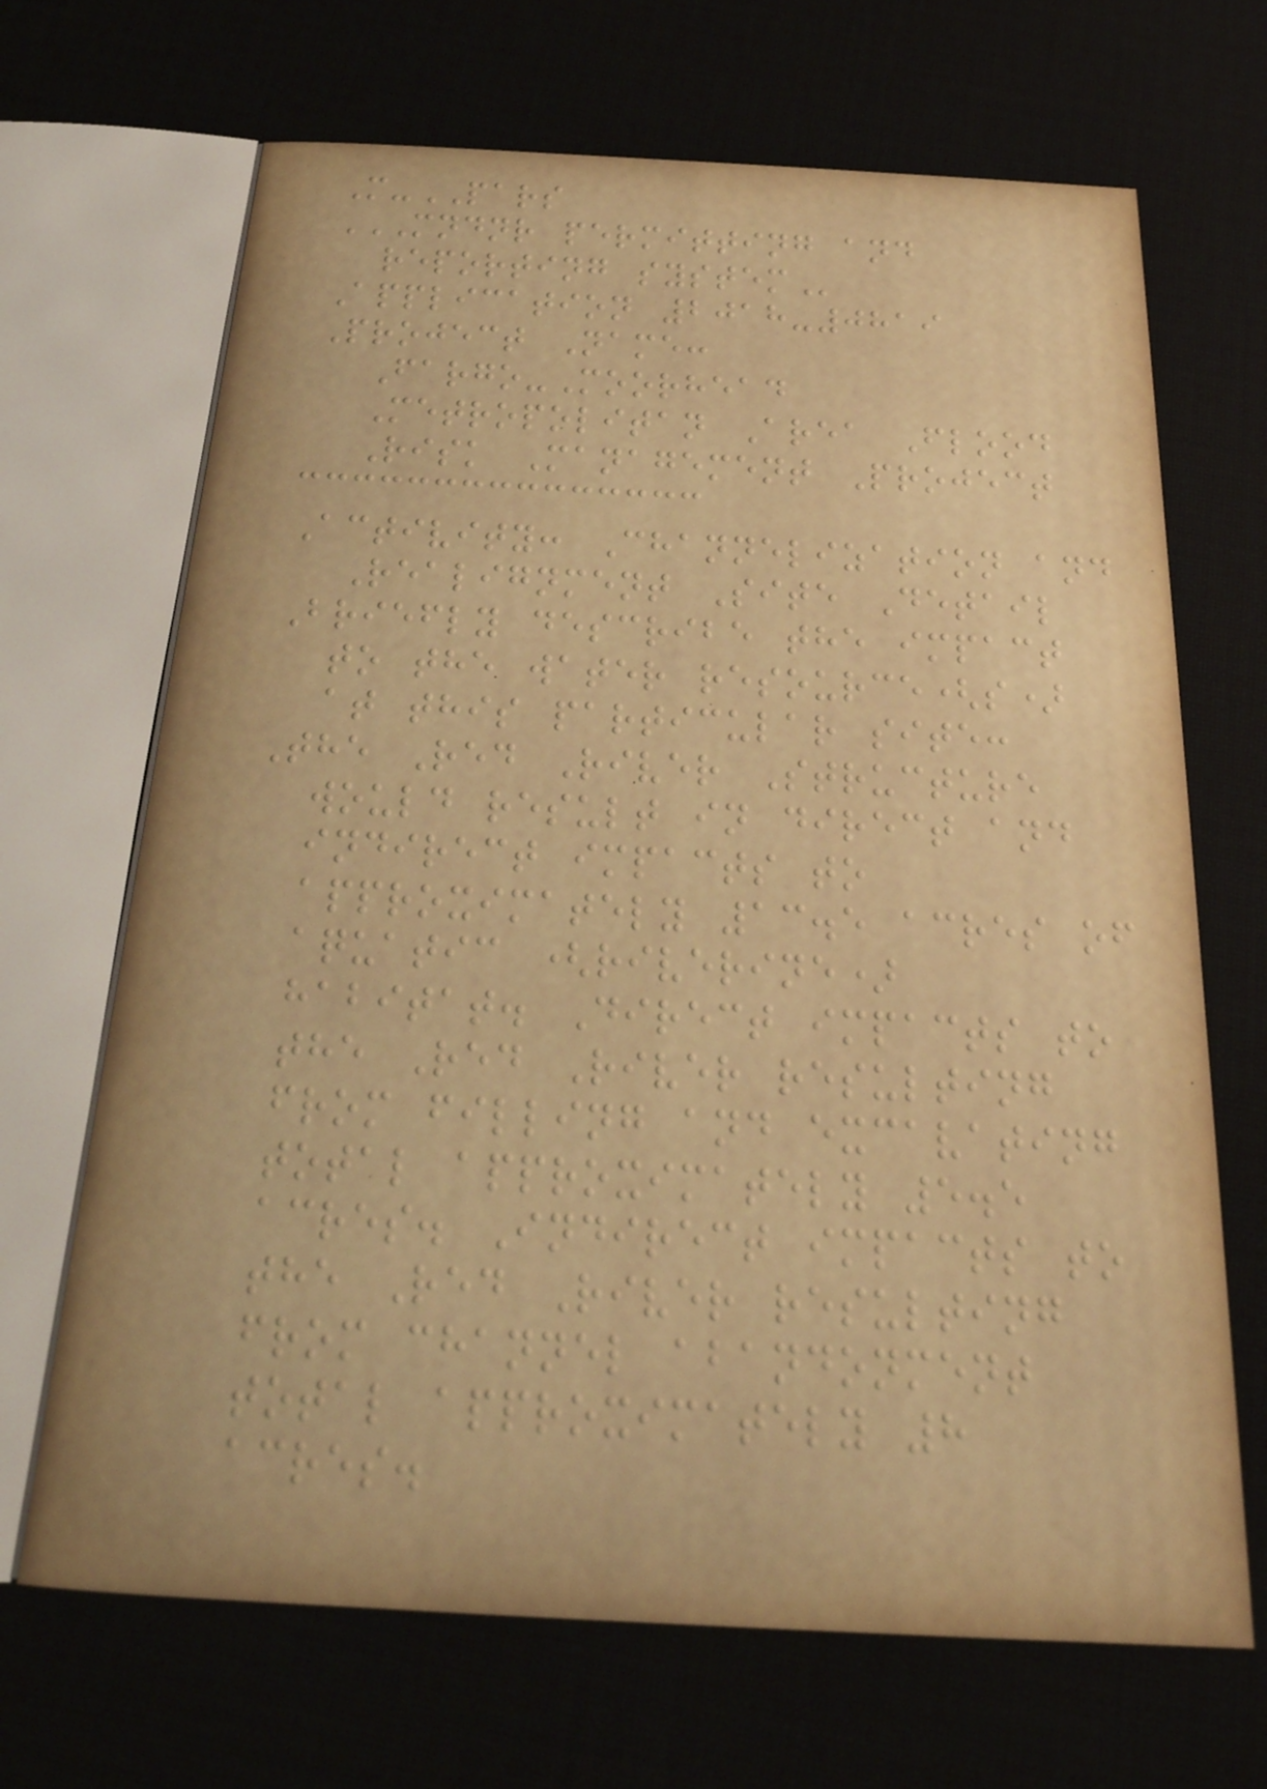M-PARS
MNDNR PERMITTING AND
REPORTING SYSTEM
Application 2018-0819
Project Name:
Fargo-Moorhead
Metropolitan Area Flood
Risk Management Project
Activity: Channelization and
Realignment Site Detail
Briefly describe the impact
to the water resource(s)
at this particular site:
The Red River Structure
would result in direct and
indirect impacts to
approximately 13.5 acres of
aquatic (riverine)
habitat. Direct impacts to
the Red River resulting
from filling and excavating
total approximately 5.5
acres. Indirect impacts to
the Red River resulting
from channel abandonment
total approximately 8
acres.
